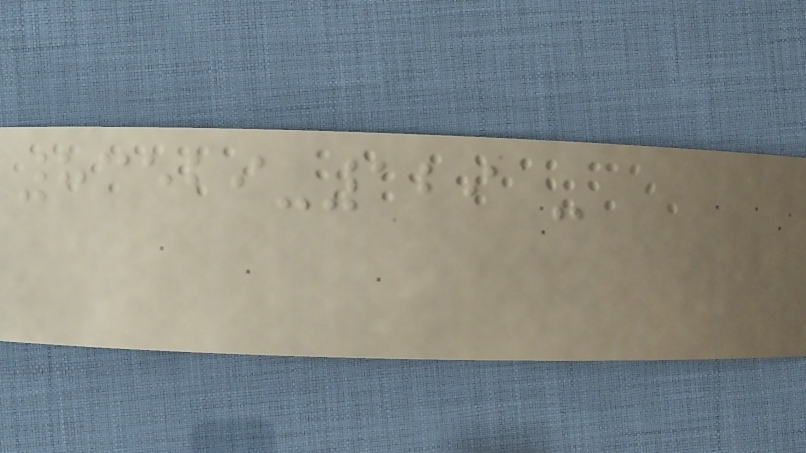83529-129 -
